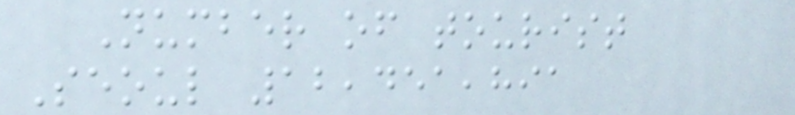Number of tourist
Seoul 12,451,891
